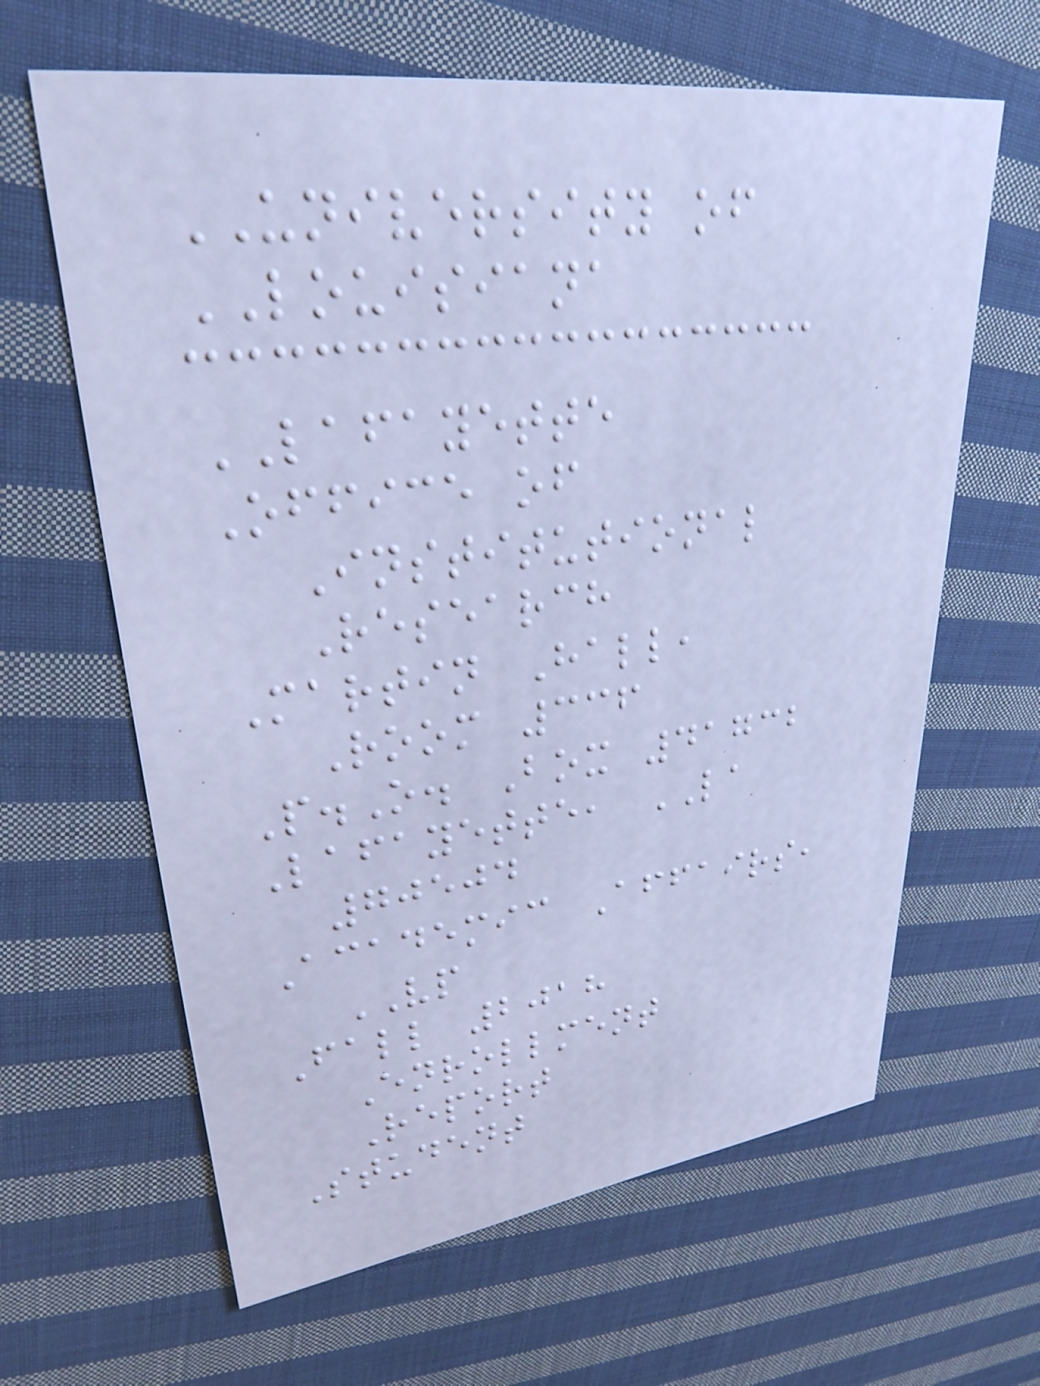UNIVERSITY of
LOUISIANA
LAFAYETTE
Office of
Institutional
Research
Martin Hall,
Room 336
P.O. Box 41732
Lafayette, LA
70504
Academic Affairs,
VP
Fall 2018
Enrollment
Report
Student
